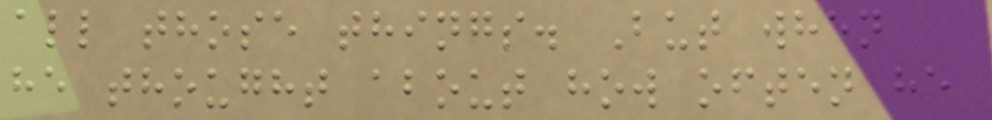all those things. But when
he thought about how often he
